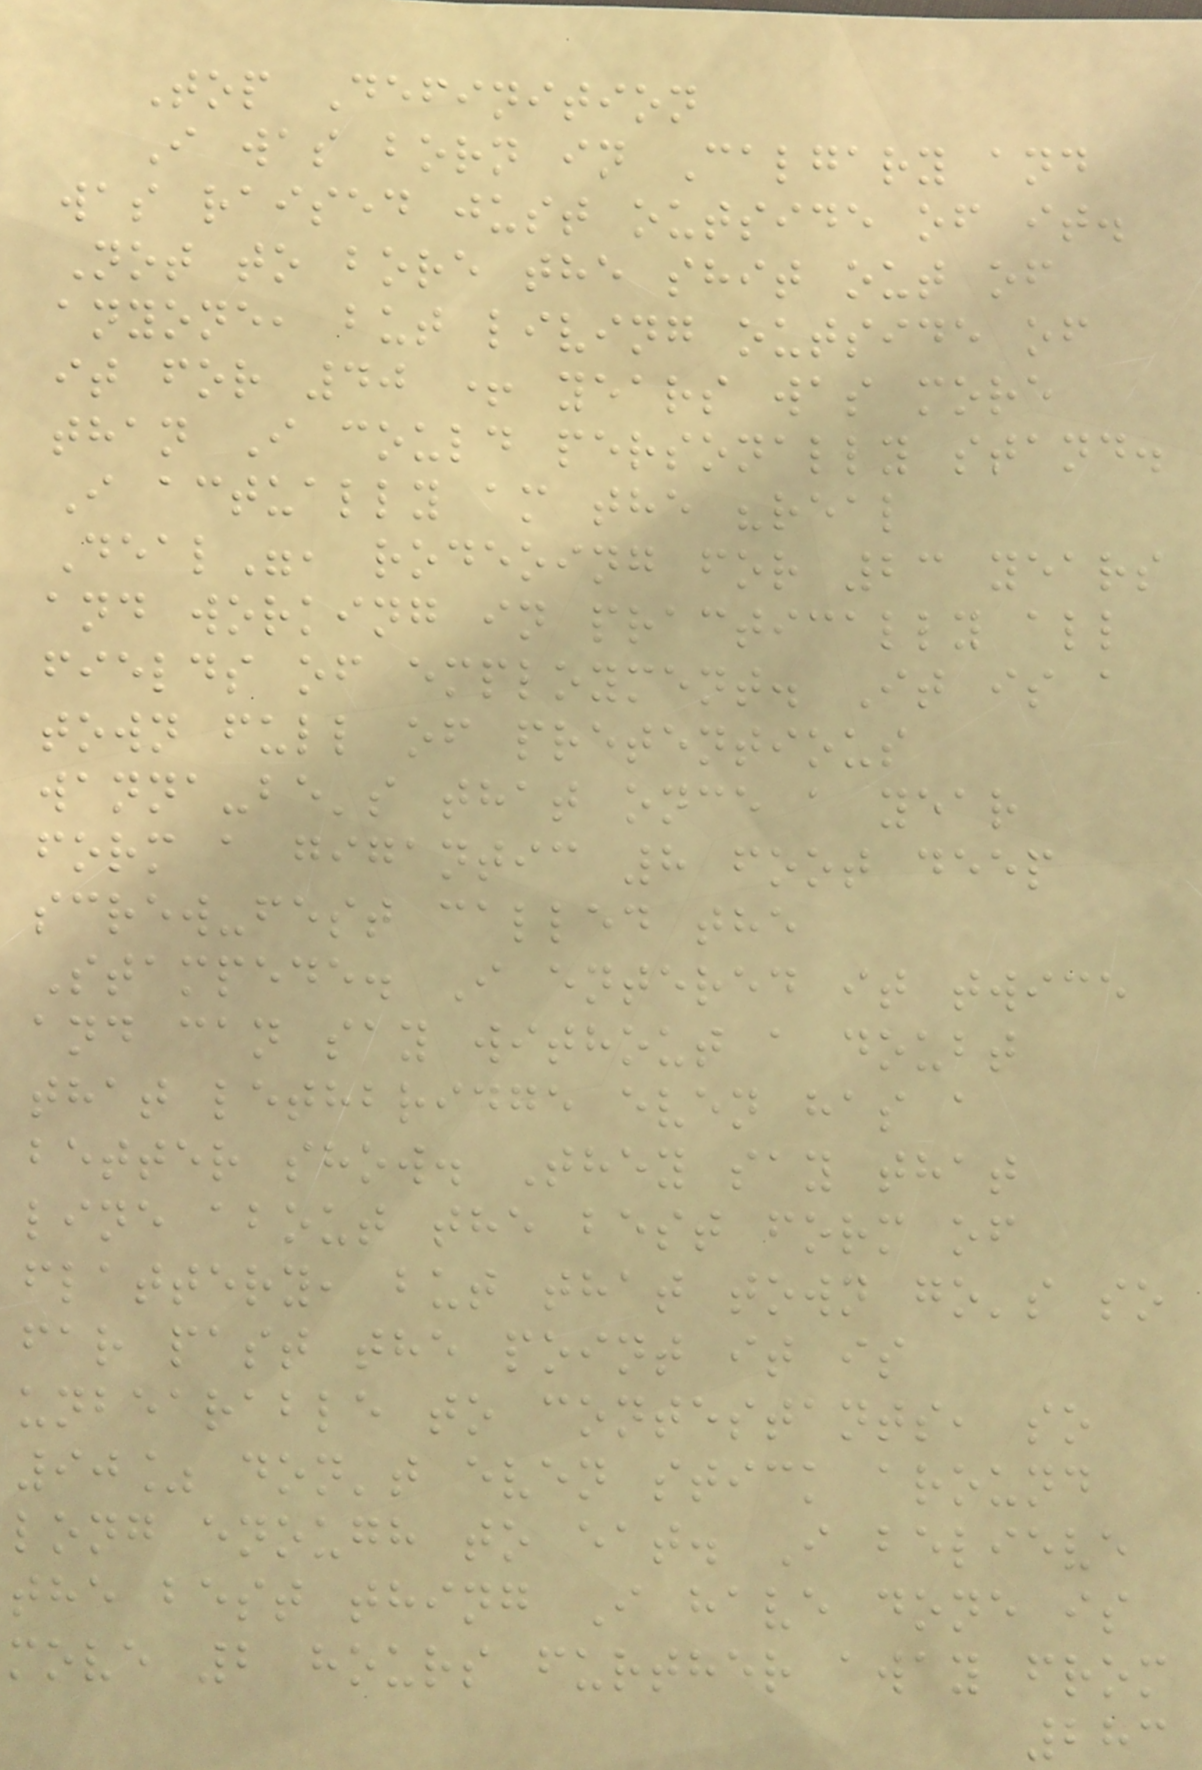Top Definition
I was born in Calgary and
was raised just outside of it.
Not to bore the shit out of
anyone, but living outside of
it for 40 + years was more
than I could personally stand.
I actually am the "real
Deal", rodeoing for 23 years
and working in practically all
fields of employment. It is a
town full of pretentious
wanna-be's that once a year
form a gigantic 8 foot deep
screw-fest called the
Stampede. I entered it twice
and can say without a doubt
that lethbridge even has a
better show. They say that
line about the best form of
flattery, but that town go's so
far past the point it is
unbearable to contestants, so
90% don't even stick around
long enough to eat. I believe
the best thing I have done is
move 2 hours further away from
283
